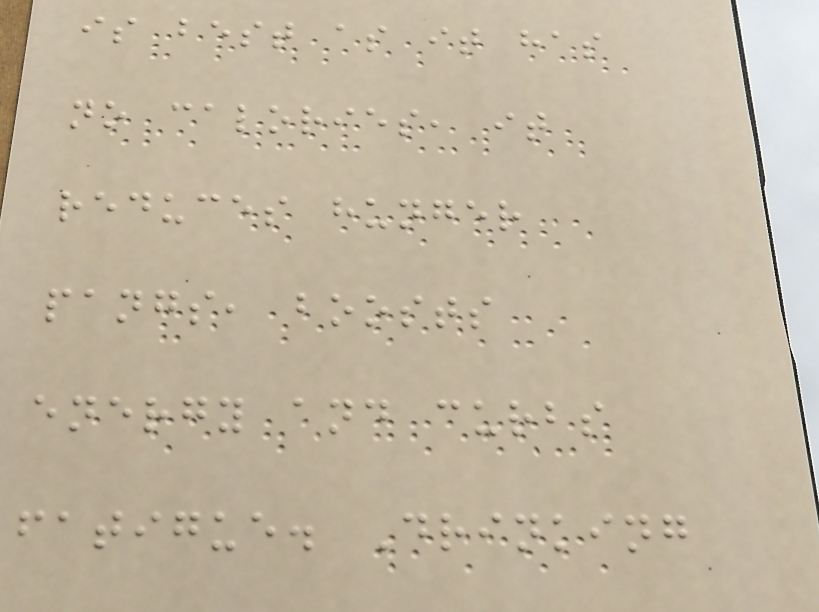is best as it has
no calories, it
reduces hunger
pangs, boosts
energy and curbs
fatigue. Drinking
